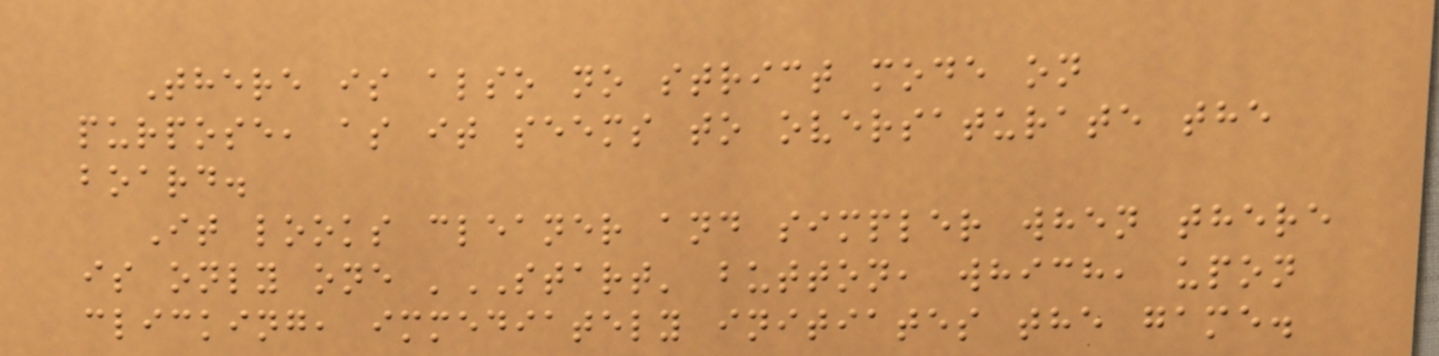There is also no strict mode on
purpose, as it seems to oversaturate the
board.
It looks cleaner and simpler when there
is only one 'START' button, which, upon
clicking, immediately initiates the game.
